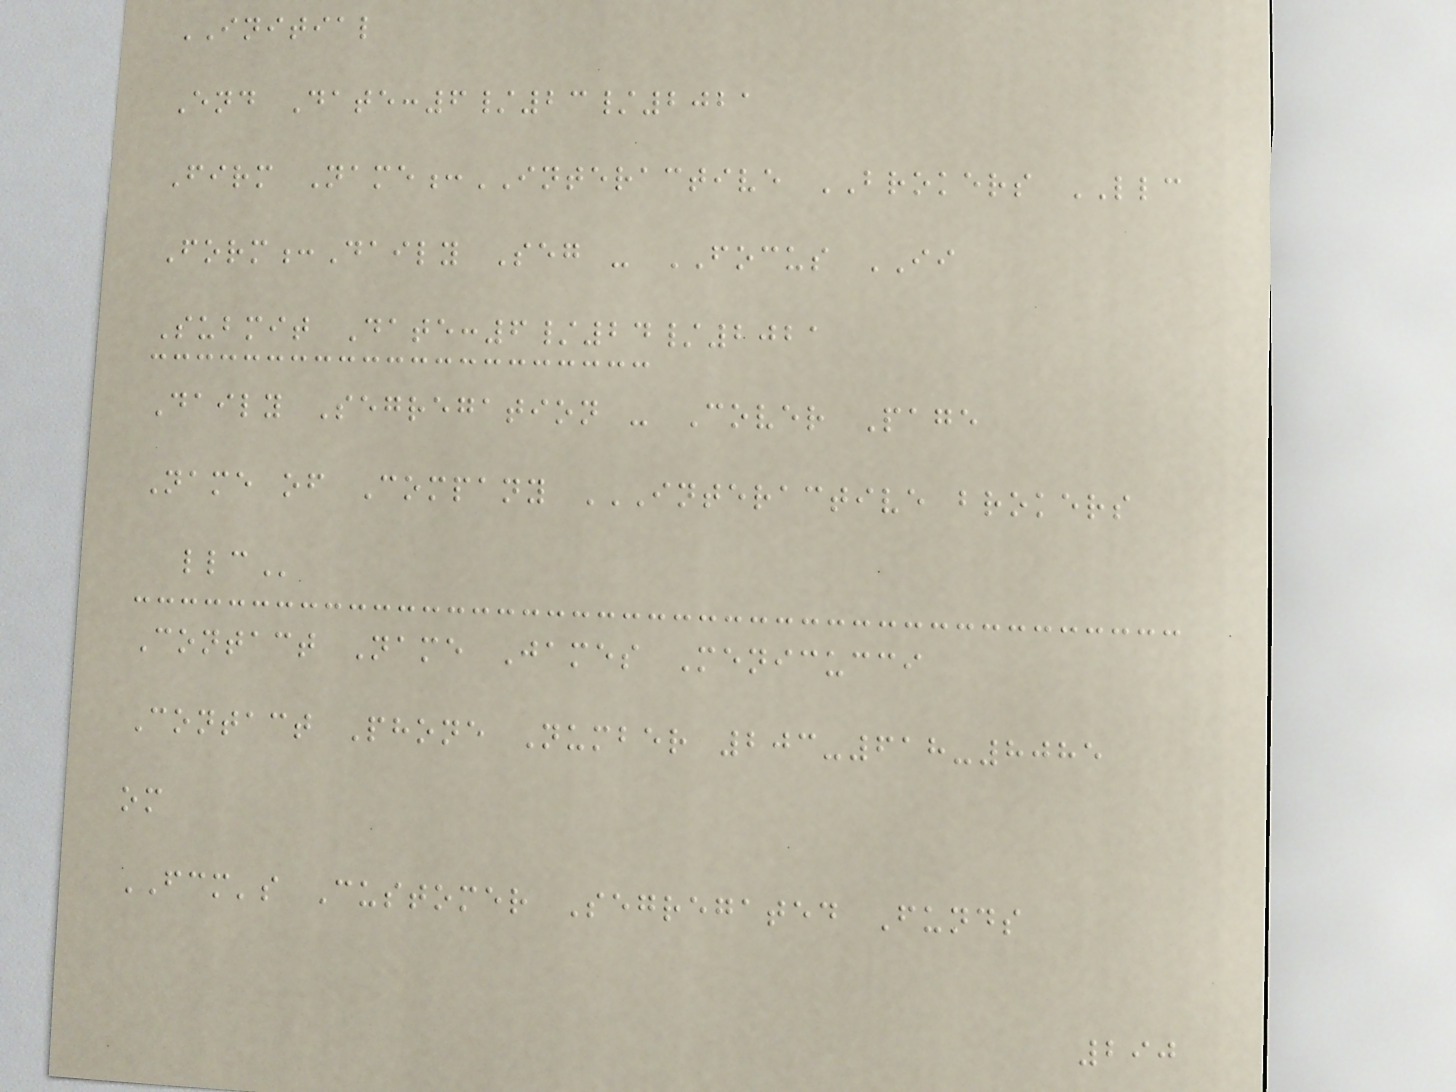INITIAL
End Date:6/23/2021
Firm Name:INTERACTIVE BROKERS LLC
Form:Daily Seg - FOCUS II
Submit Date:6/24/2021
Daily Segregation - Cover Page
Name of Company INTERACTIVE BROKERS
LLC
Contact Name James Menicucci
Contact Phone Number 203-618-8085
om
FCM's Customer Segregated Funds
290
